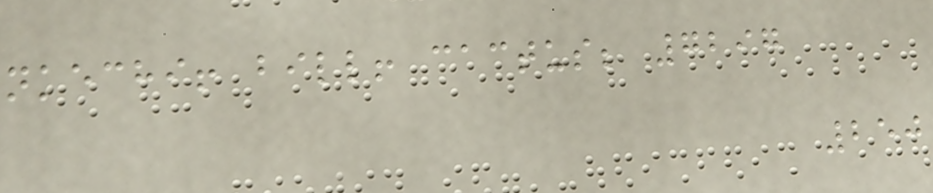nkechi! bill! cactus; 7297
250
